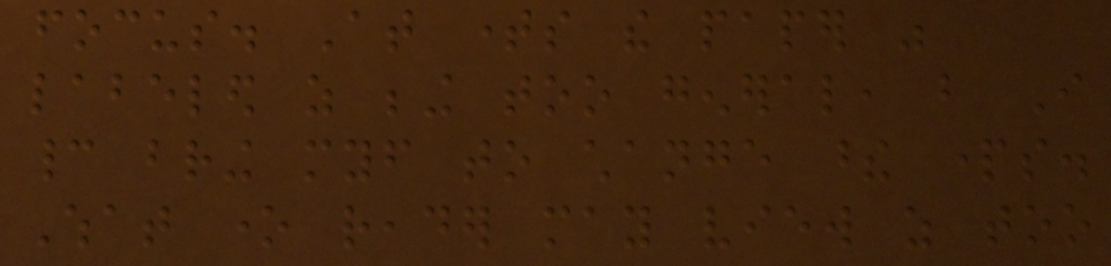focus. At times the paper was
labeled as being too general, but I
cannot bring myself to change these parts.
What one reader may view as too
